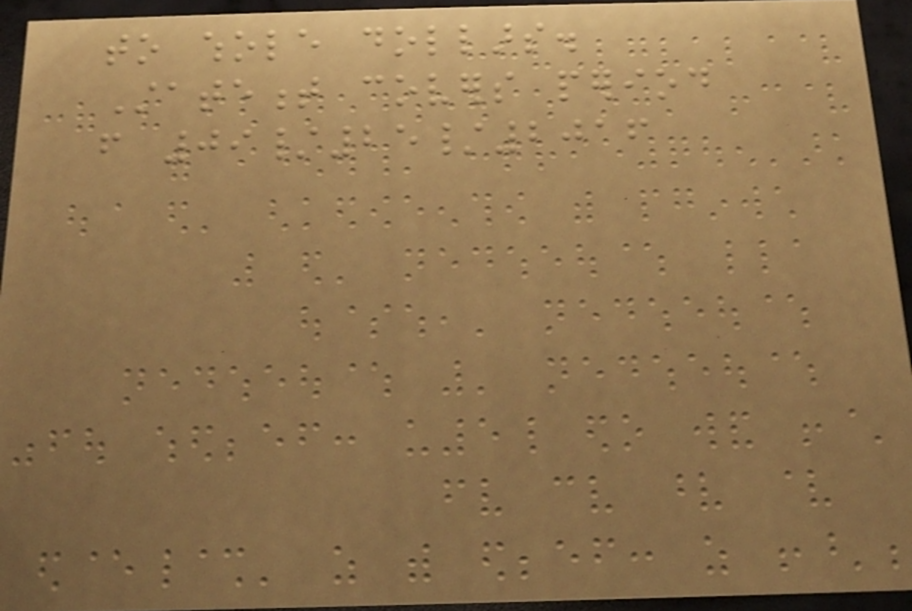to whole dollars.
Statement covers period
from 09/25/2016
